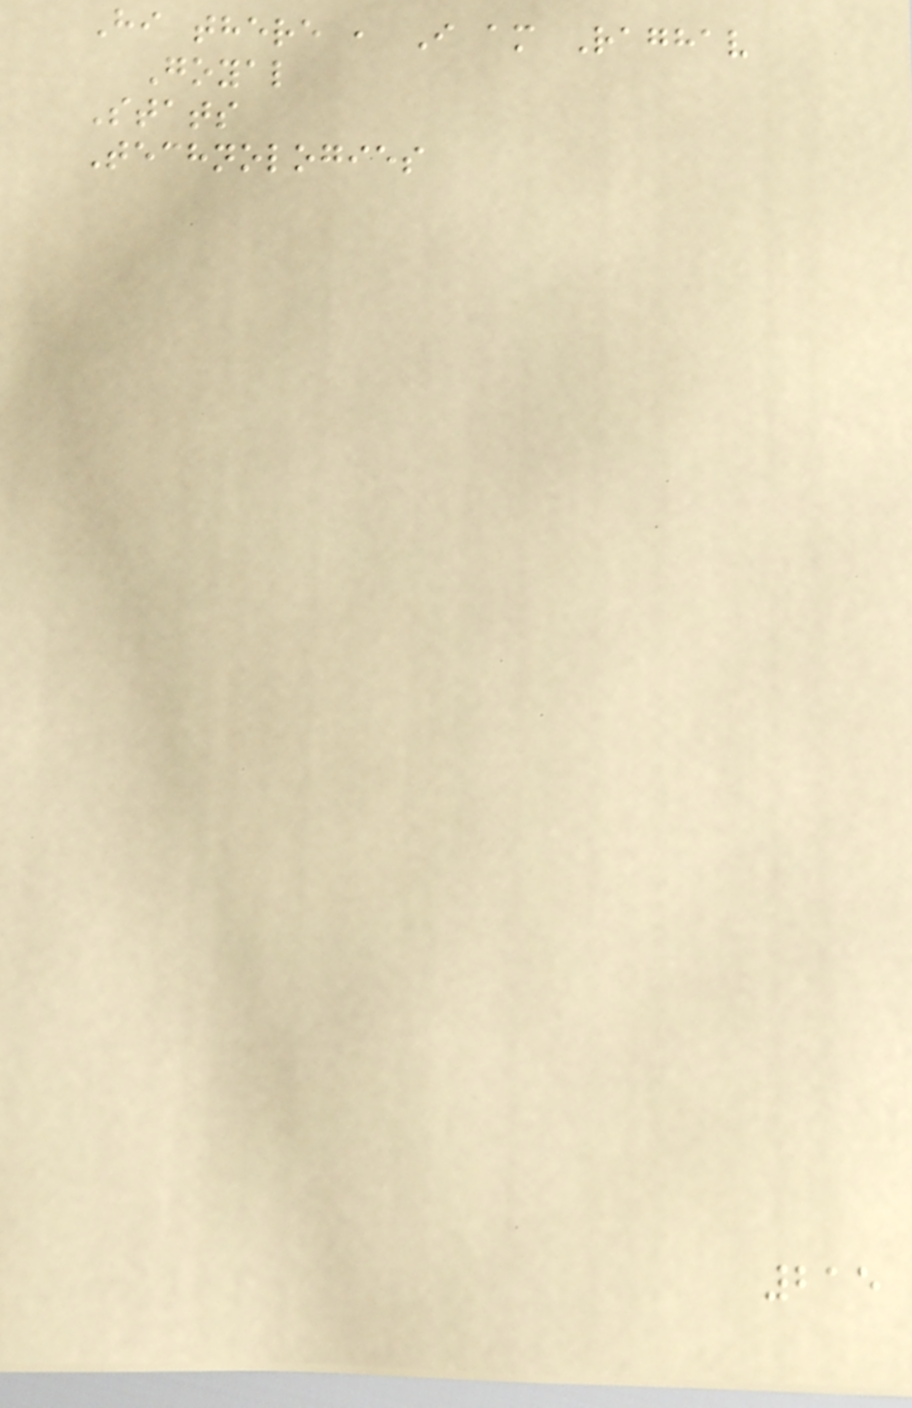Hi there , I am Raghav
Goyal
Stats
Technologies
215
